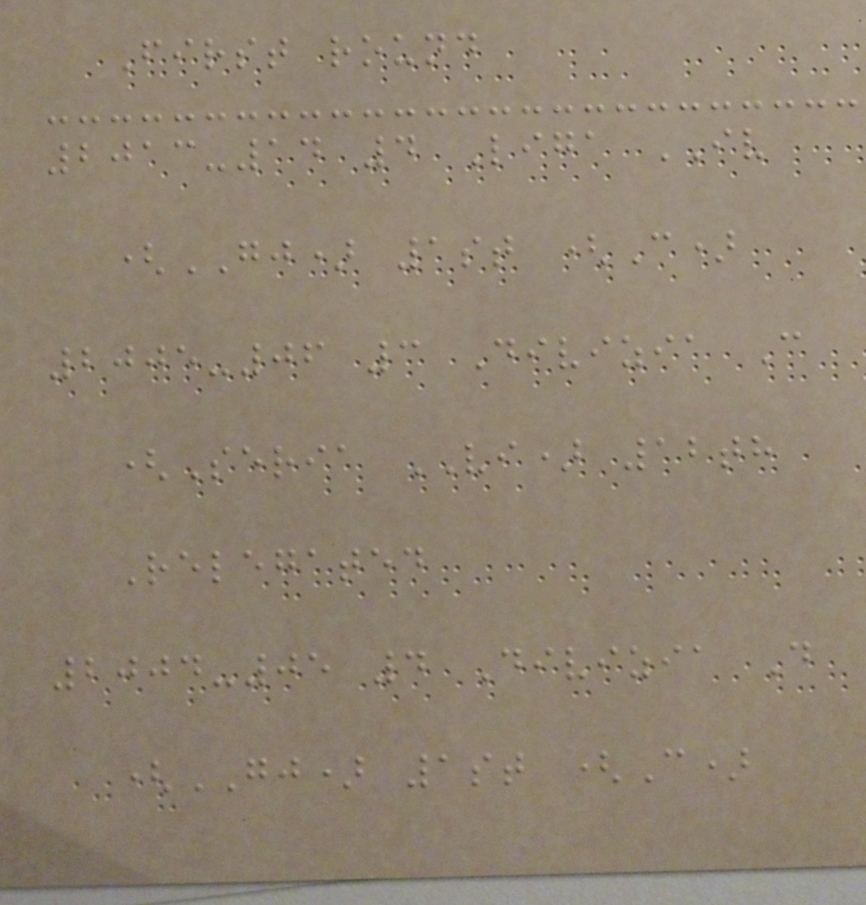First round
2013-14 4 Liga IV
(GJ) 1st (C)
2005-06 3 Divizia C
(Seria VI) 12th
Relegated
2004-05 4 Divizia D
(GJ) 1st (C)
